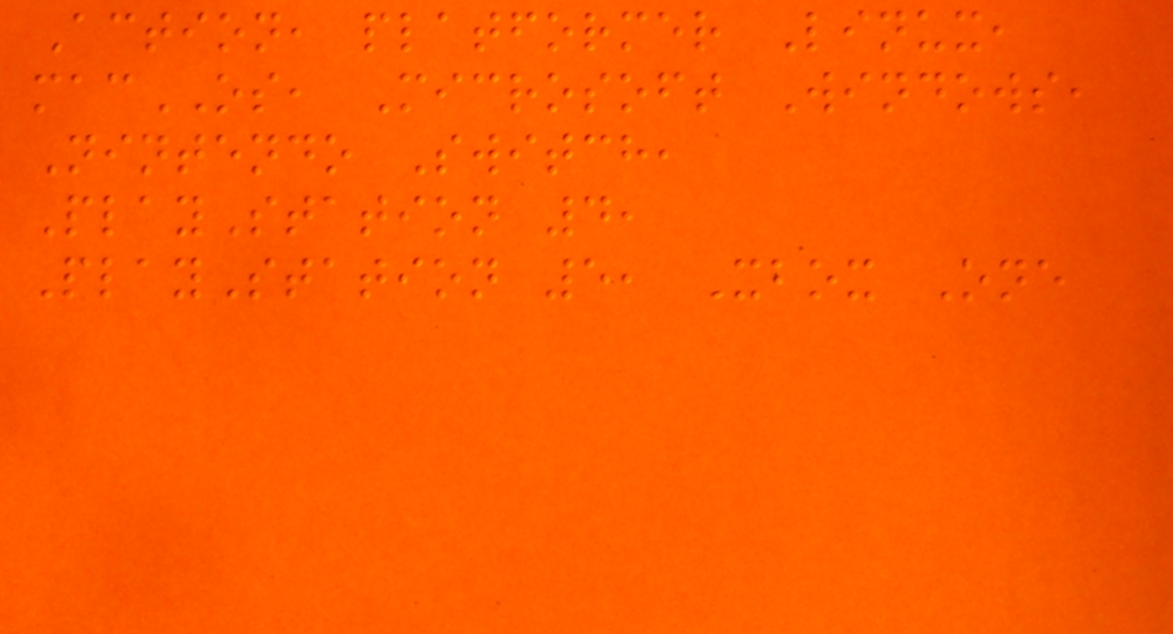Action, platformer Linux,
macOS, Microsoft Windows,
Nintendo Switch,
PlayStation 4,
PlayStation 5, Xbox One
